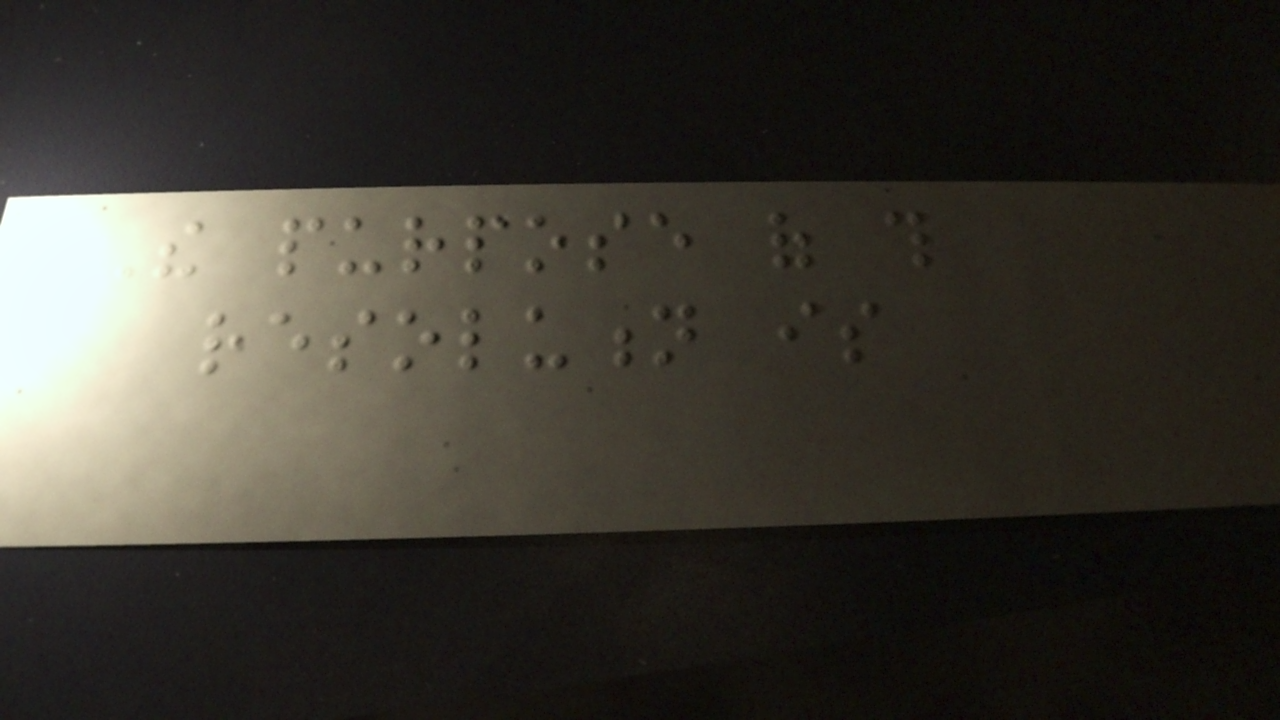The purpose of this
resolution is
